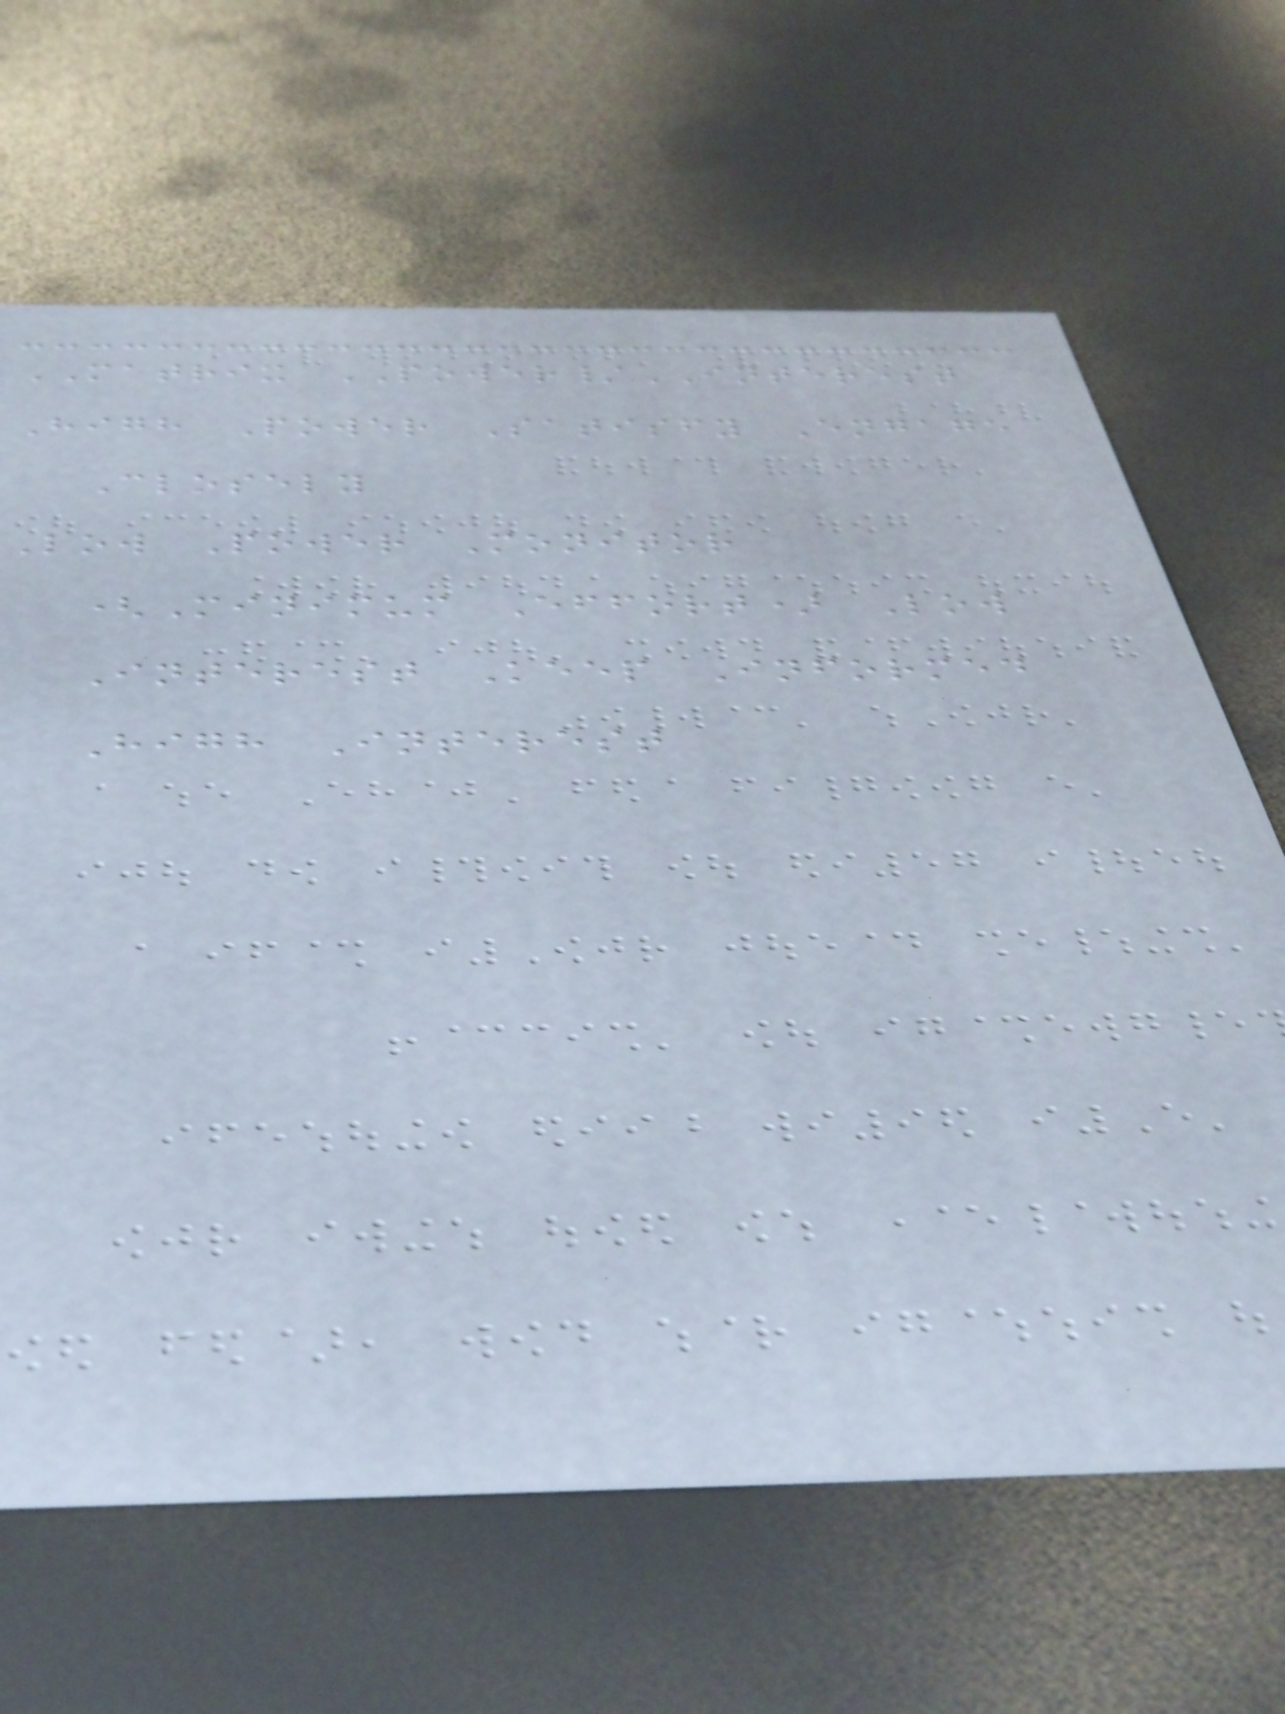MATRIX POWER/INTEREST
High Power Satisfy Engage
Closely
Low Power Monitor
(Minimum Effort) Low
Interest Keep Informed
High Interest
